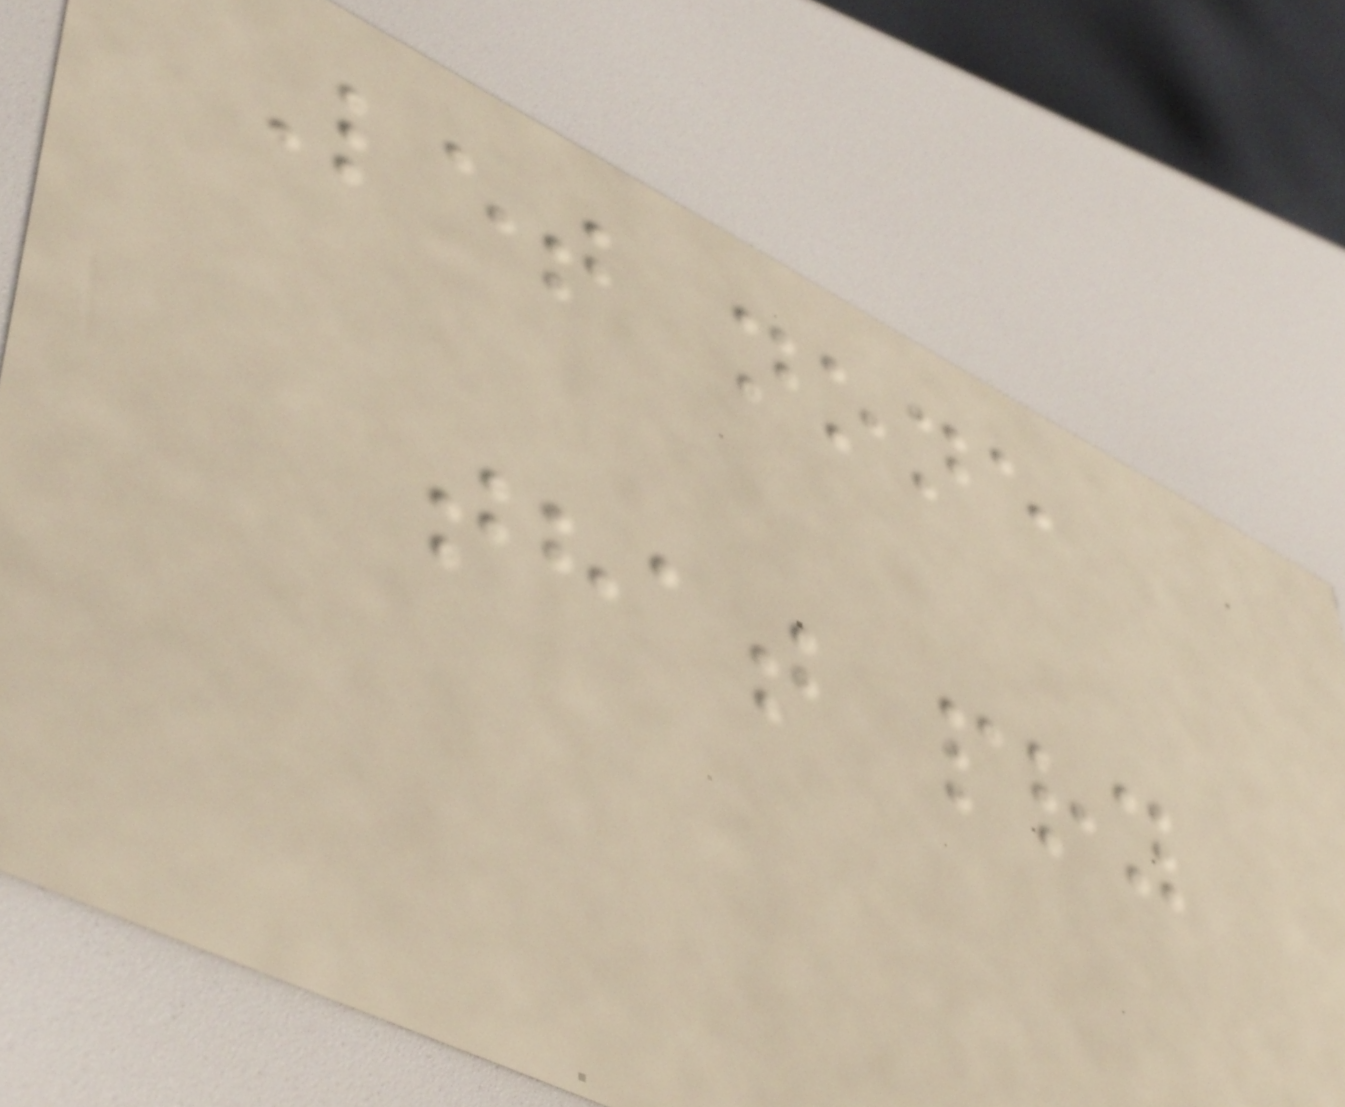Let none
that pry
